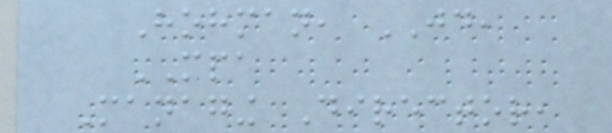Hohman, JD,
MPA
Managing Director,
